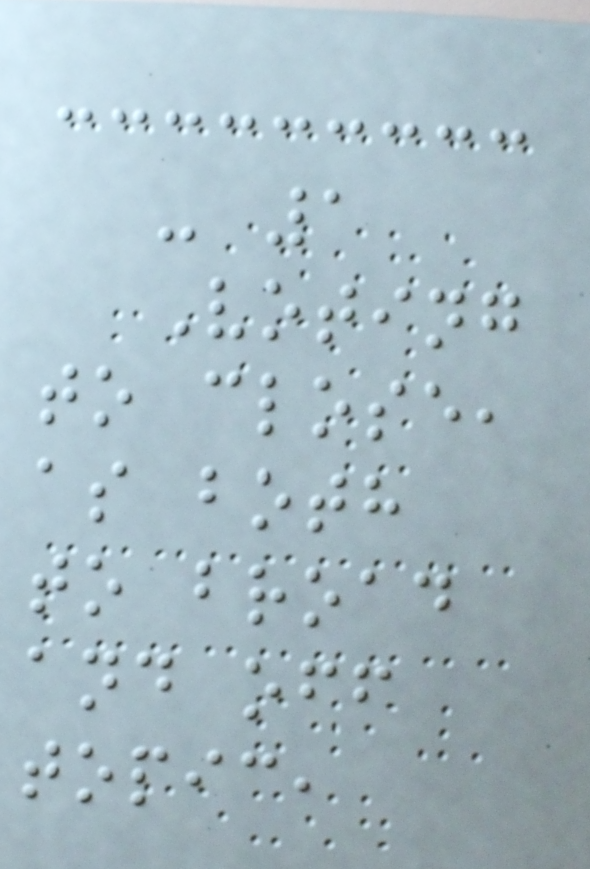- 1
Voting
to close,
as both
to broad
and off
topic,
